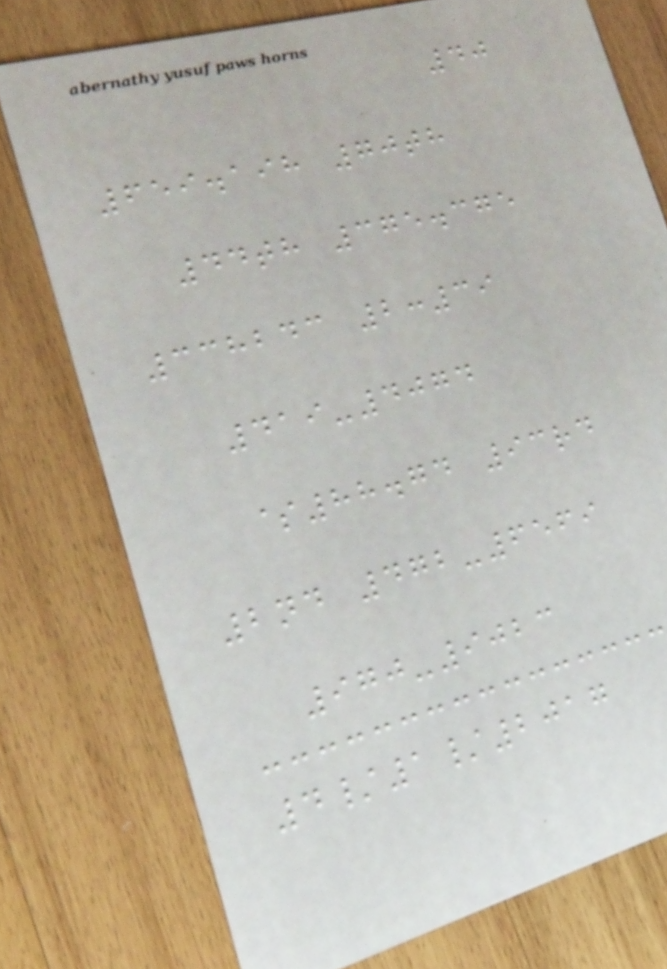40
659.198 70th
44th 375.375
338243 2:39
419-4074
$88.74 93rd
2nd 472-6569
970-9023
4/1/2017
